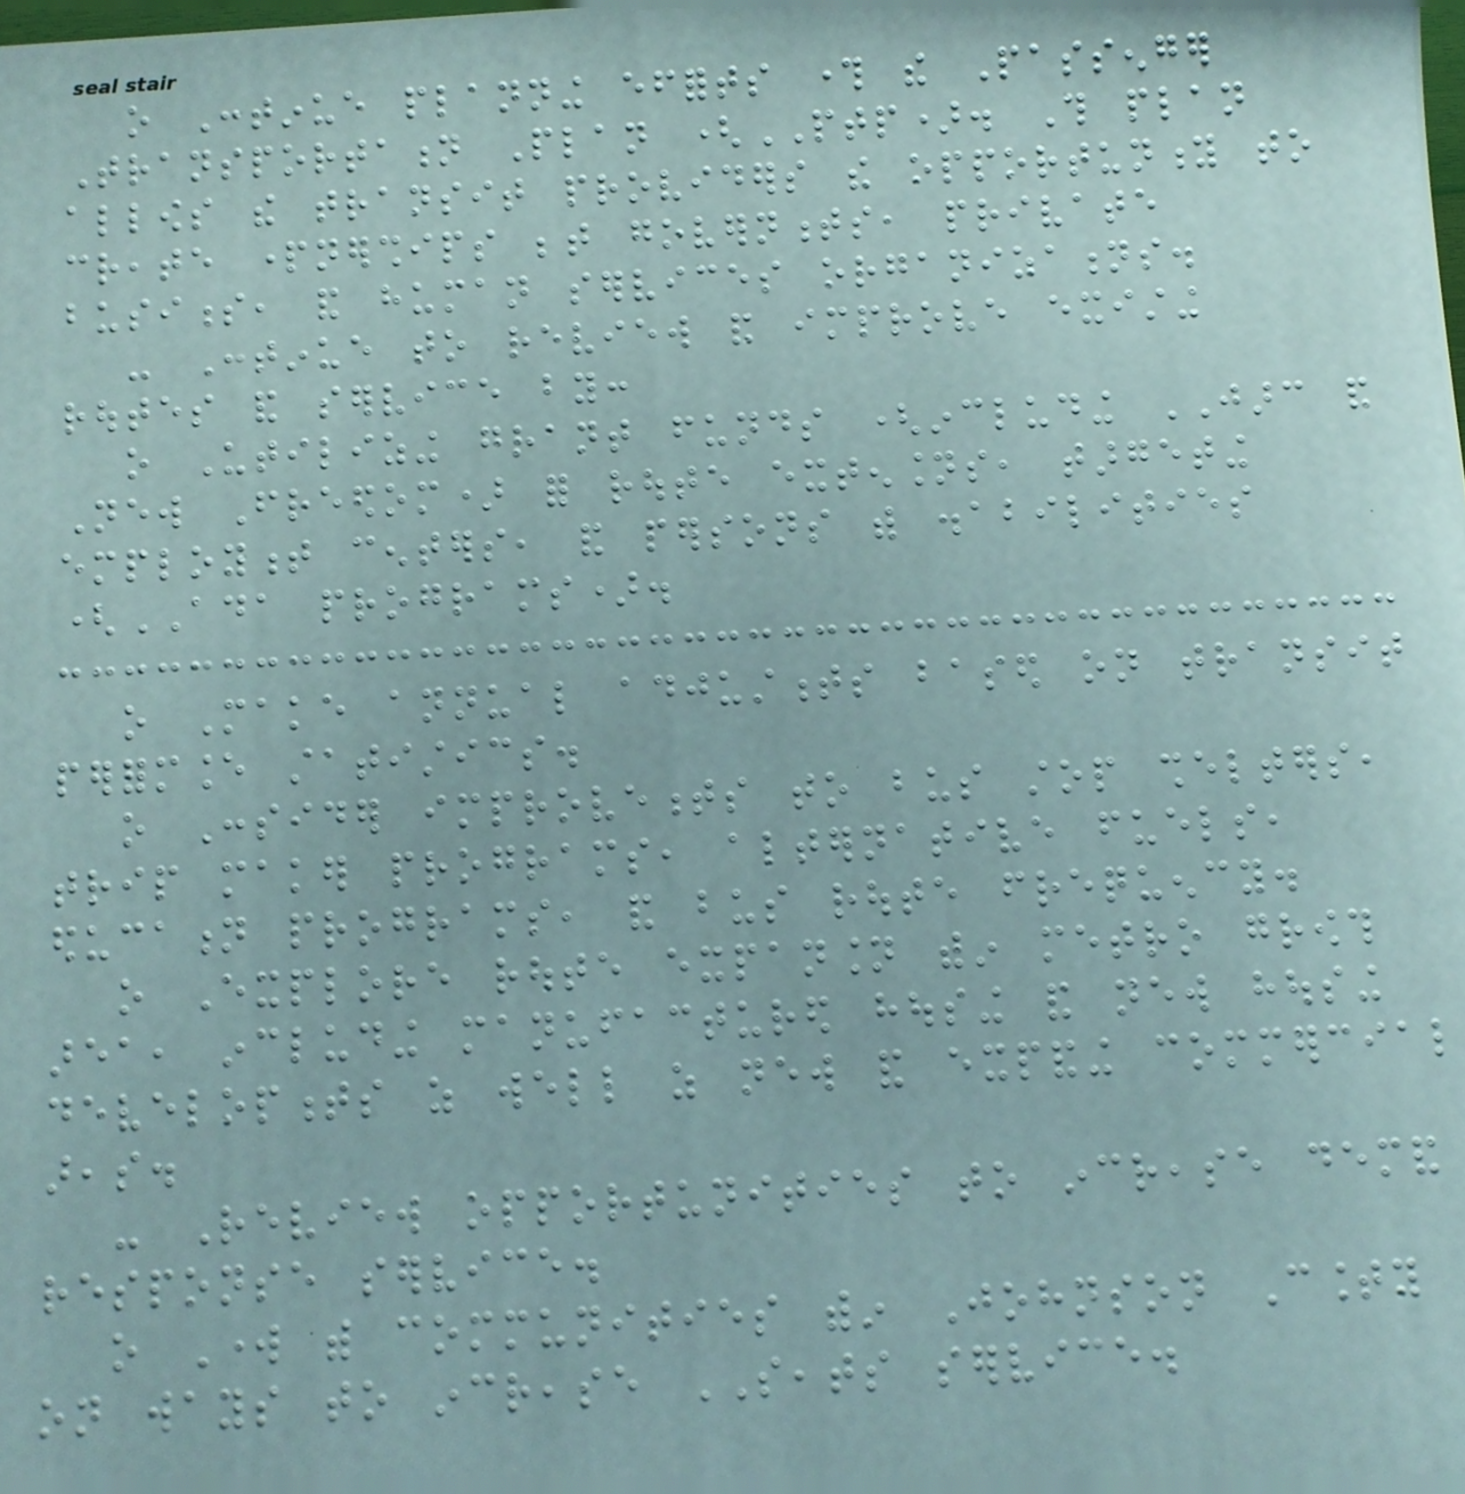o Continue planning efforts through the Passenger
Transportation Plan (PTP). This plan
allows the transit providers the opportunity to
create partnerships between governments, private
business, and human services organizations.
- Continue to review and improve existing
routes and service by:
o Utilizing grant funds (including JARC and
New Freedom) for route extensions, targeting
employment centers, and persons with disabilities
(ADA programs).
o Make annual adjustments based on transit
performance statistics.
o Consider improvements to bus stop shelters,
trip maker programs, alternative fuels,
education programs, and bus route frequency.
o Explore route expansion within metro growth
area, including manufactured housing and new housing
developments as well as new and expanding commercial
areas.
- Review opportunities to increase demand
response service.
o Work with communities within Johnson County
on ways to increase SEATS service.
